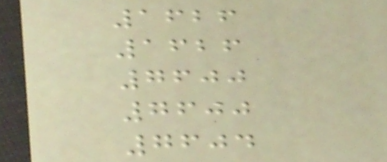1626
1626
7600
7600
7604
